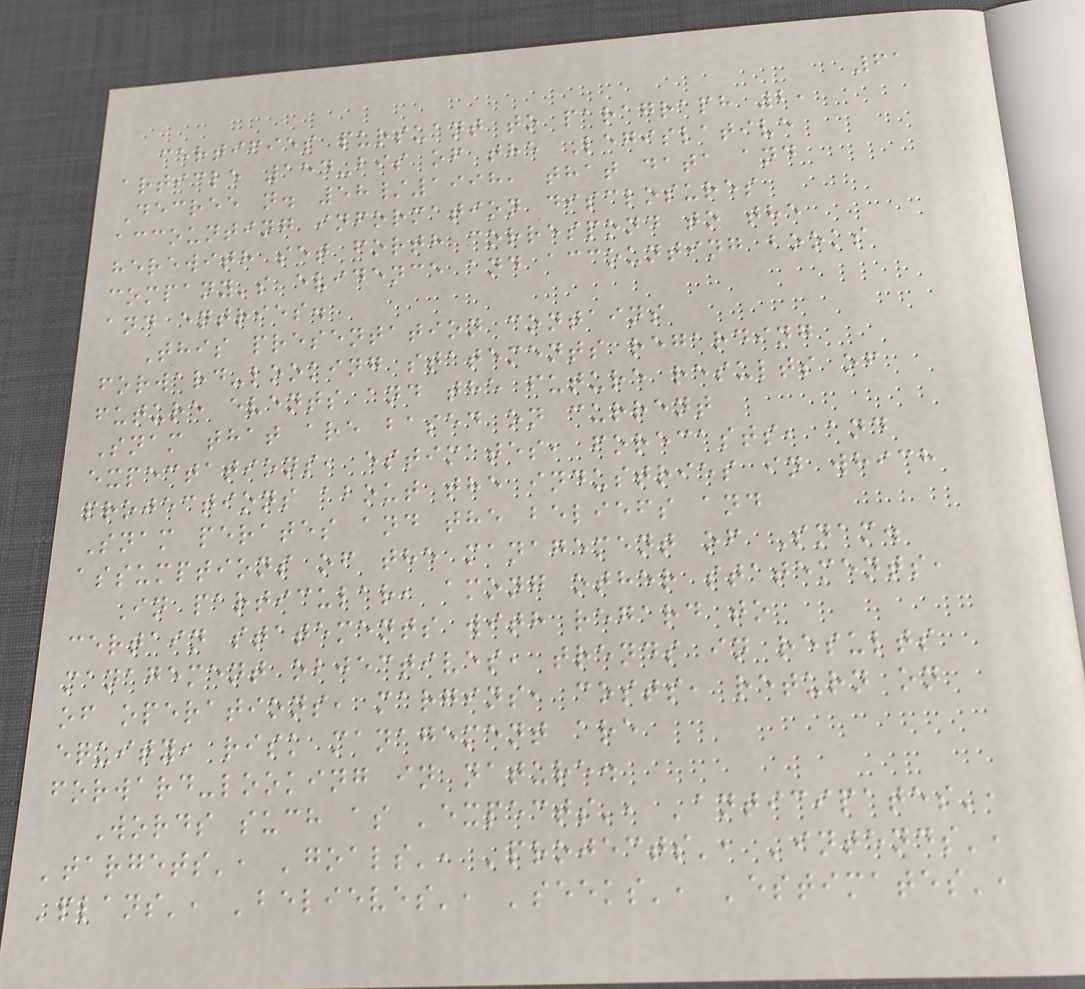61
certifies pursuant to paragraph 2,
article 154-bis of the Legislative
Decree n. 58/1998, that data and
accounting information disclosures
herewith set forth correspond to the
company's evidence and accounting books
and entries.
This presentation contains
forward-looking statements regarding
future events and the future results of
Snam that are based on current
expectations, estimates, forecasts, and
projections about the industries in which
Snam perates and the beliefs and
assumptions of the management of Snam.
In particular, among other statements,
certain statements with regard to
management objectives, trends in results
of operations, margins, costs, return on
equity, risk management are
forward-looking in nature.
Words such as 'expects', 'anticipates',
'targets', 'goals', 'projects', 'intends',
'plans', 'believes', 'seeks', 'estimates',
